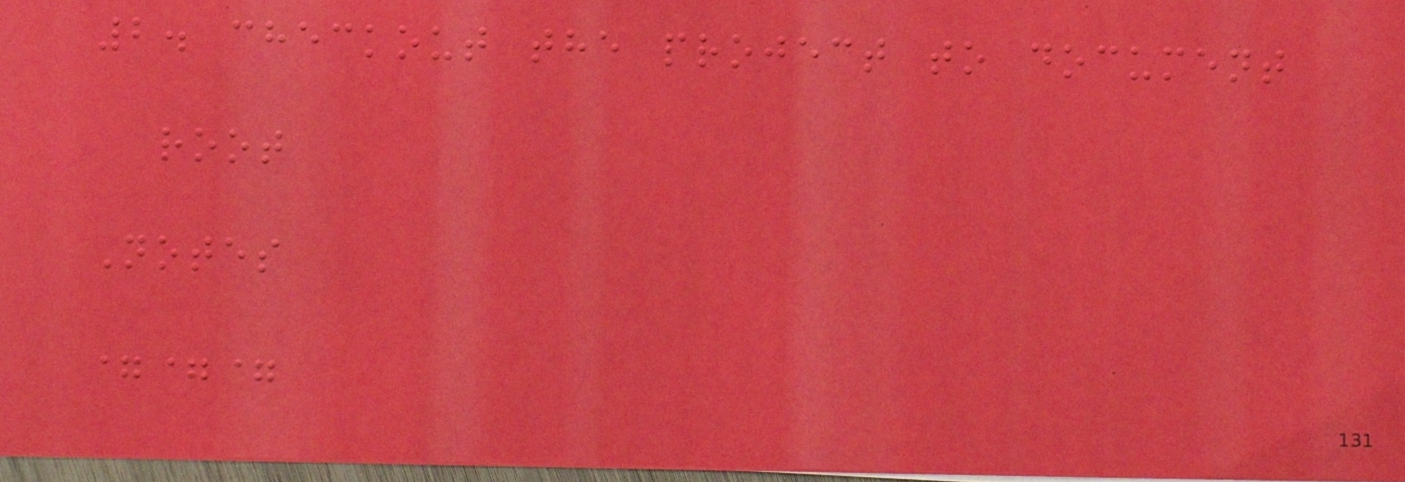2. checkout the project to document
root
Notes
===
